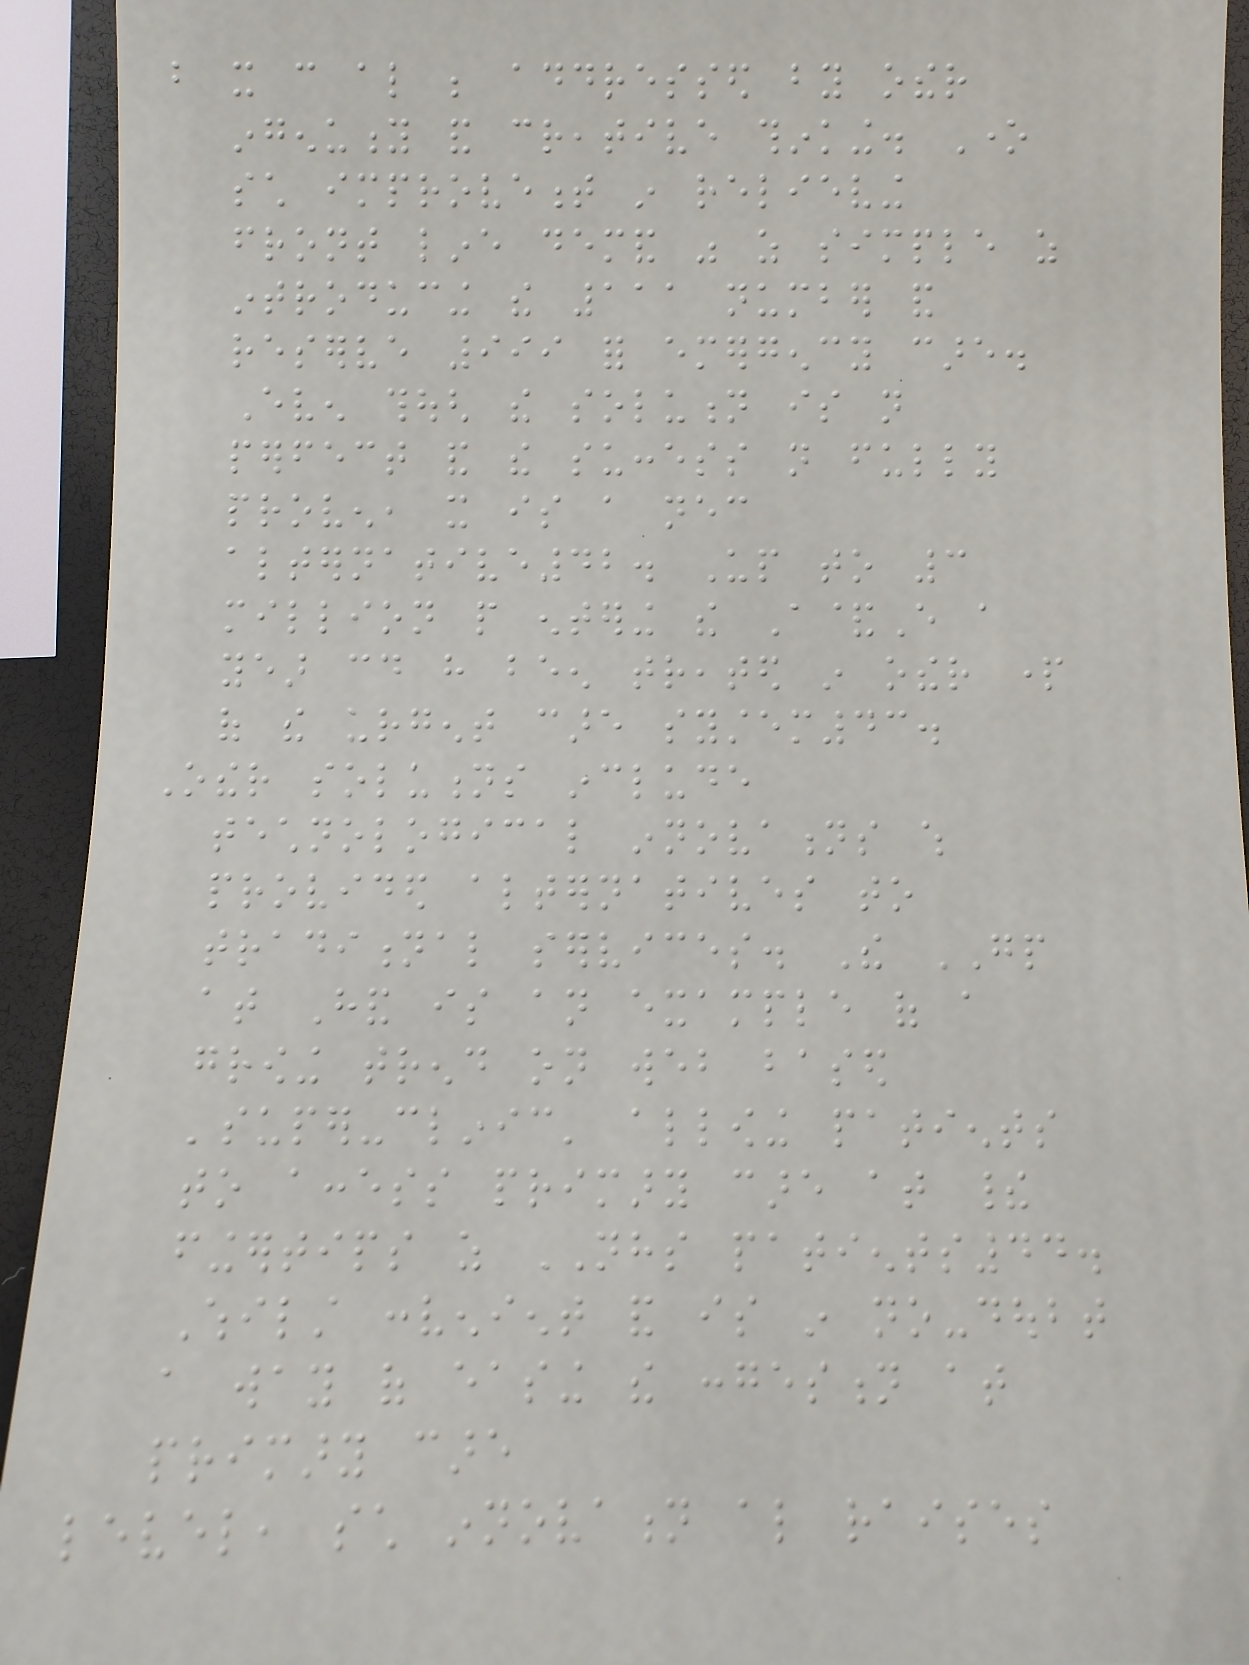but it can also be addressed by other
ingenuity and creative thinking. One
such improvement in relieving
front line demand was as simple as
introducing the 111 number and
reserve 999 for emergency care.
Even though the solution is not
perfect and the success not fully
proven, it is a necessary
alternative42. Up to 3
million people entering the A&E a
year could have been treated in other part
of the urgent care system43.
Other solutions include
technological innovations which
provided alternatives to
traditional services. The GP
at Hand is an example of a
growing trend on web based
'super-clinic' allowing patients
to access primary care at their
fingertips as NHS patients44.
Whilst convenient and is in no-doubt
a way of easing the congestion at
primary care
level, such innovation also raises
